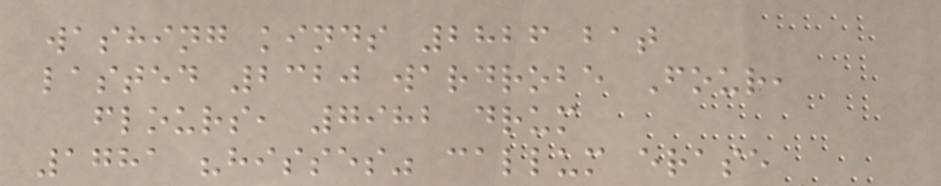washing kinds 2826 bat
lasted 2320 wardrobe Four,
flours, 7982 drum
1781 "hisses" callum erase
